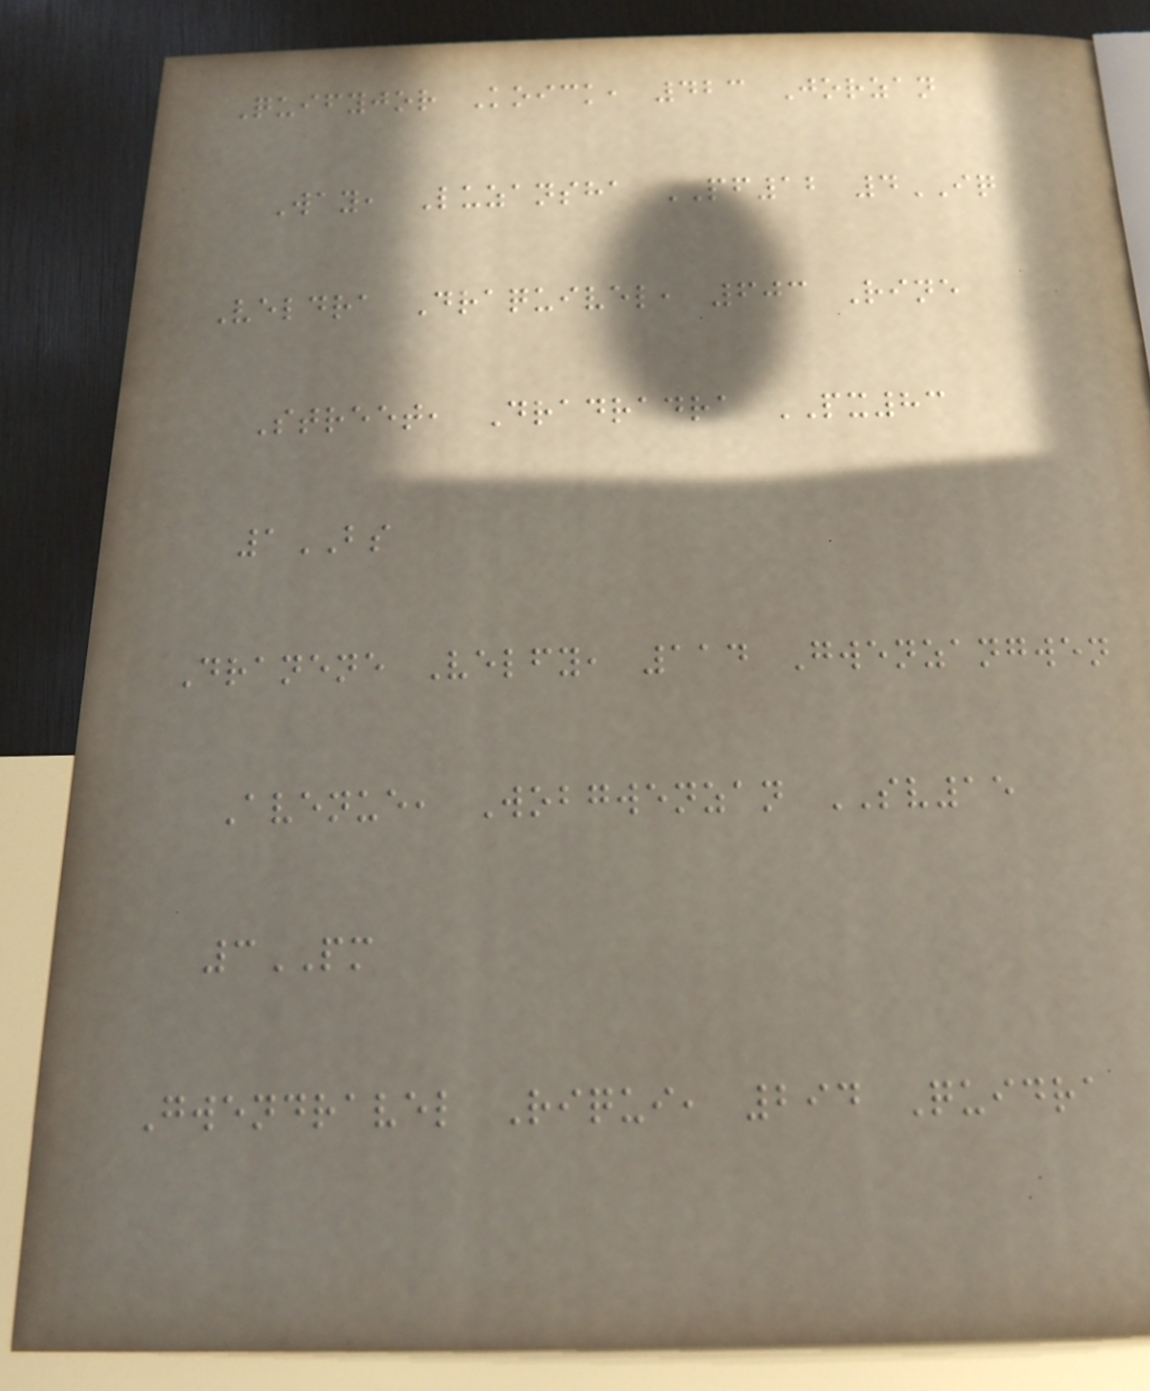Quifyjor Koick, 423 Jorzan
Way, Luzansha PF12 4IQ
Veldra Draquivel, 603 Rine
Street, Dradradra PX83
1BS
Dranene Velfy, 114 Gwenzangwen
Avenue, Wobgwenzan SV15
3PM
Gwendravel Riqui, 294 Quidra
